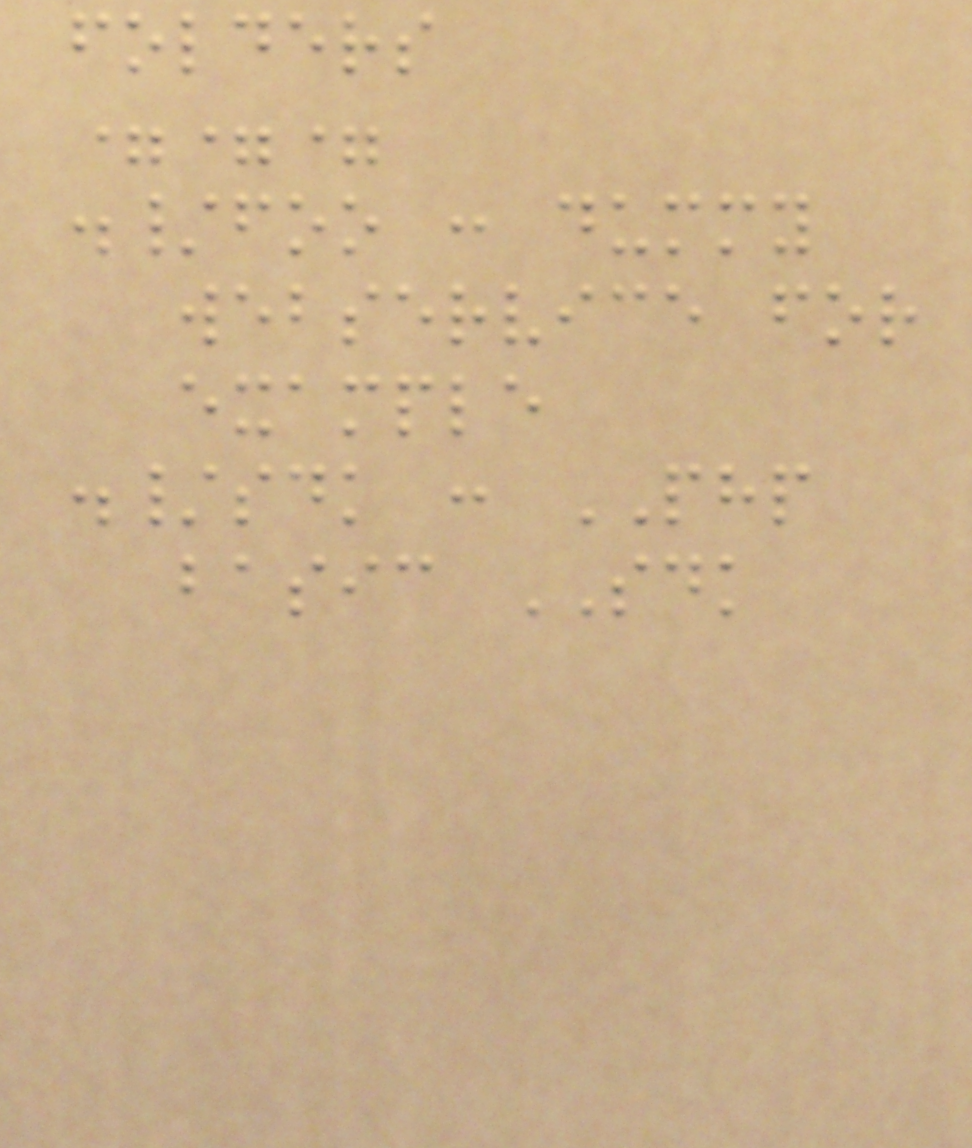folders
===
./foo : dummy
webservice for
example
./sdk : PHP
basic SDK
